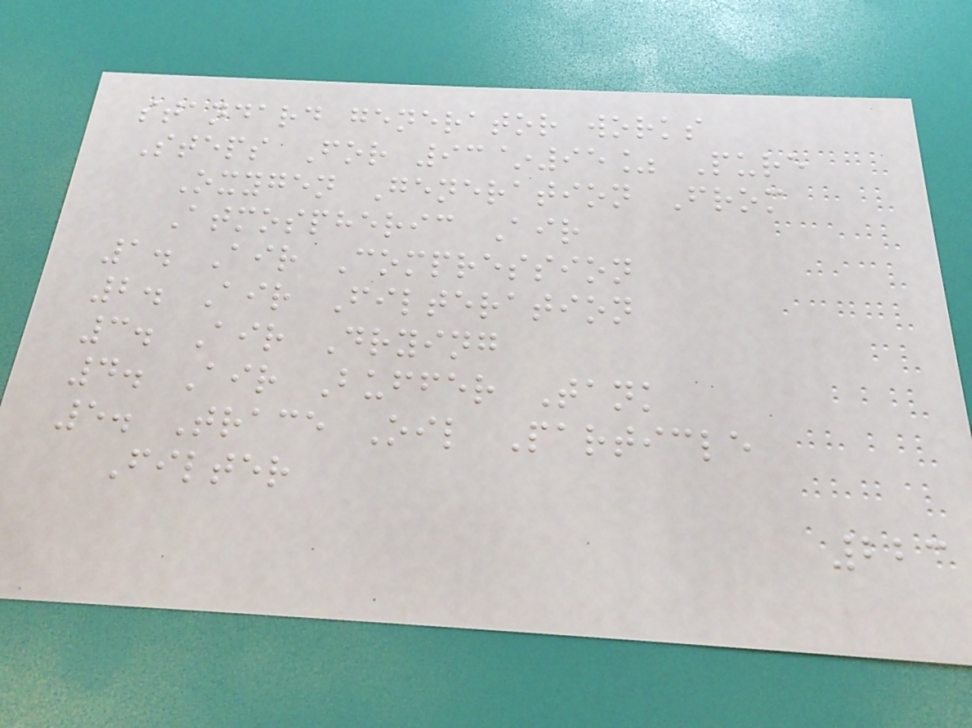standard generator works
Steps For 93~95% Pure
Oxygen Generation From
Atmospheric Air
1. Air Compression
2. Air Filteration
3. Air Drying
4. Air Buffer Tank
5. Trace Oil Particle
Filter
223
